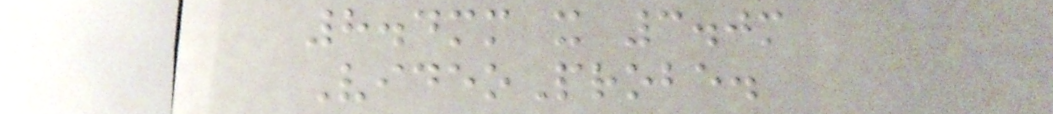8.4mm x 3.0m
VideoProbe.
